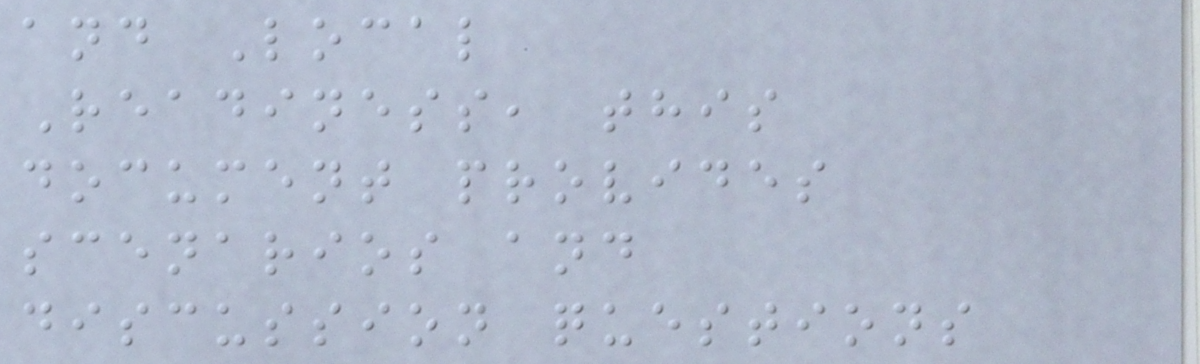and Local
Readiness, this
document provides
scenarios and
discussion questions
